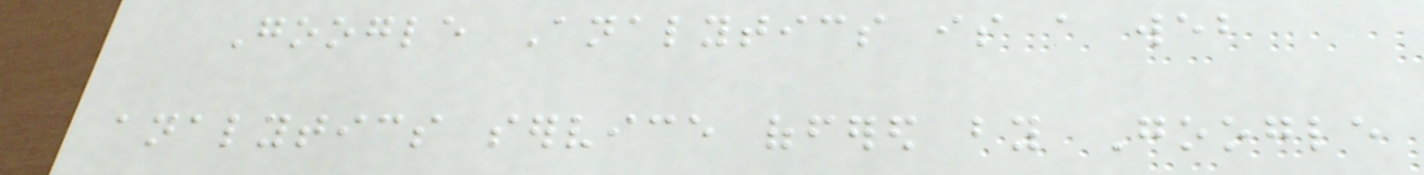Google Analytics is a web
analytics service offered by Google
